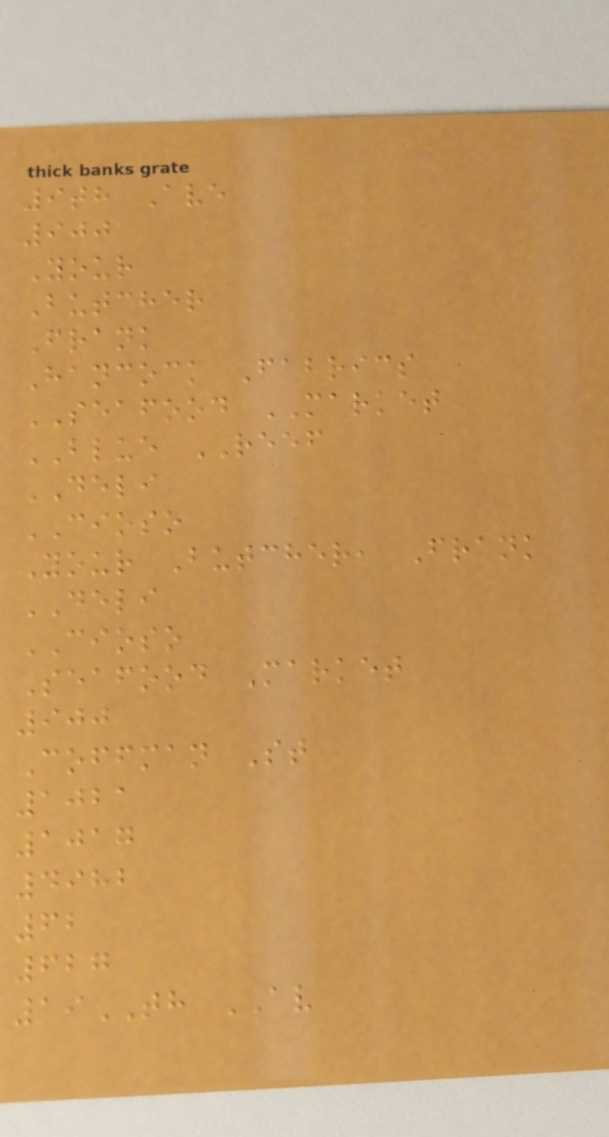9th Ave
900
Your
Butcher
Frank
Hancock Fabrics
SEAFOOD MARKET
BLUE REEF
DELI
CIOSO
Your Butcher, Frank
DELI
CIOSO
Seafood Market
900
Coffman St
1021
1017
4982
62
627
19TH AV
